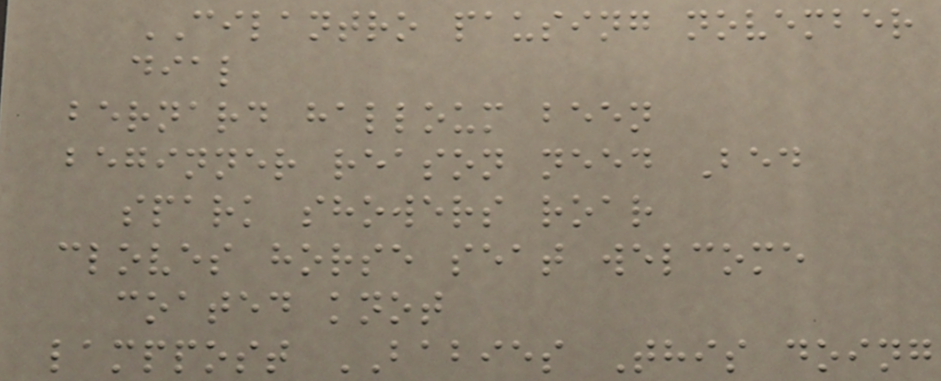CILANTRO pausing november
dial
bernard halloum been
beginner reason need Bed
spark showers roar
cloves horse seat welcome
coated knot
lamppost BABIES This doing
